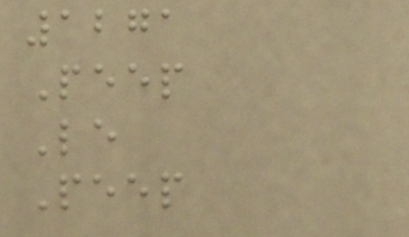1271
Peep
Le
Peep
